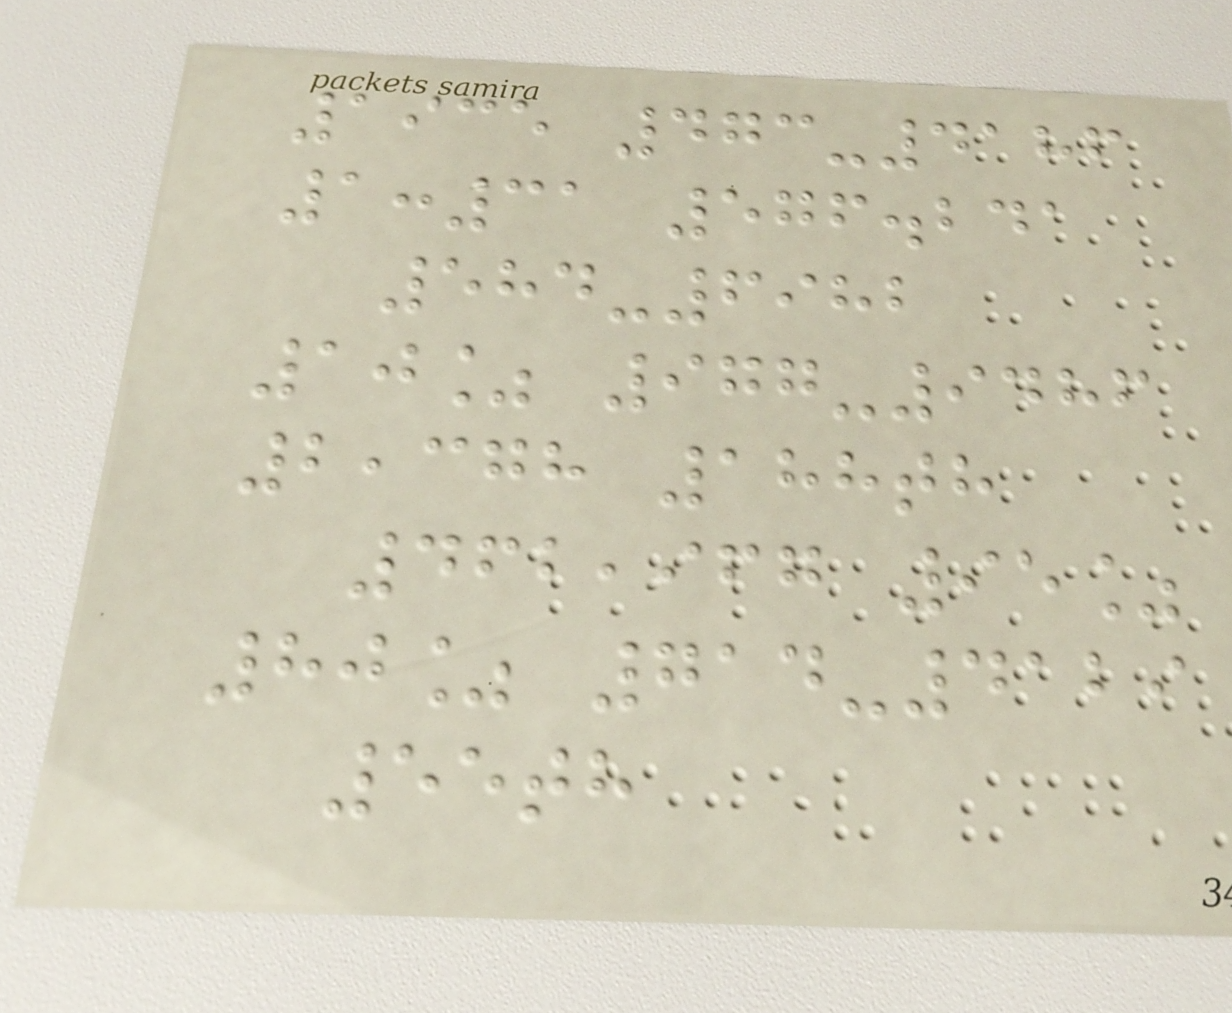1935 473-4186
1:31 576.241
584-6982
10% 977-9486
2,378 188th
462,967 95%
80% 714-4129
55th
